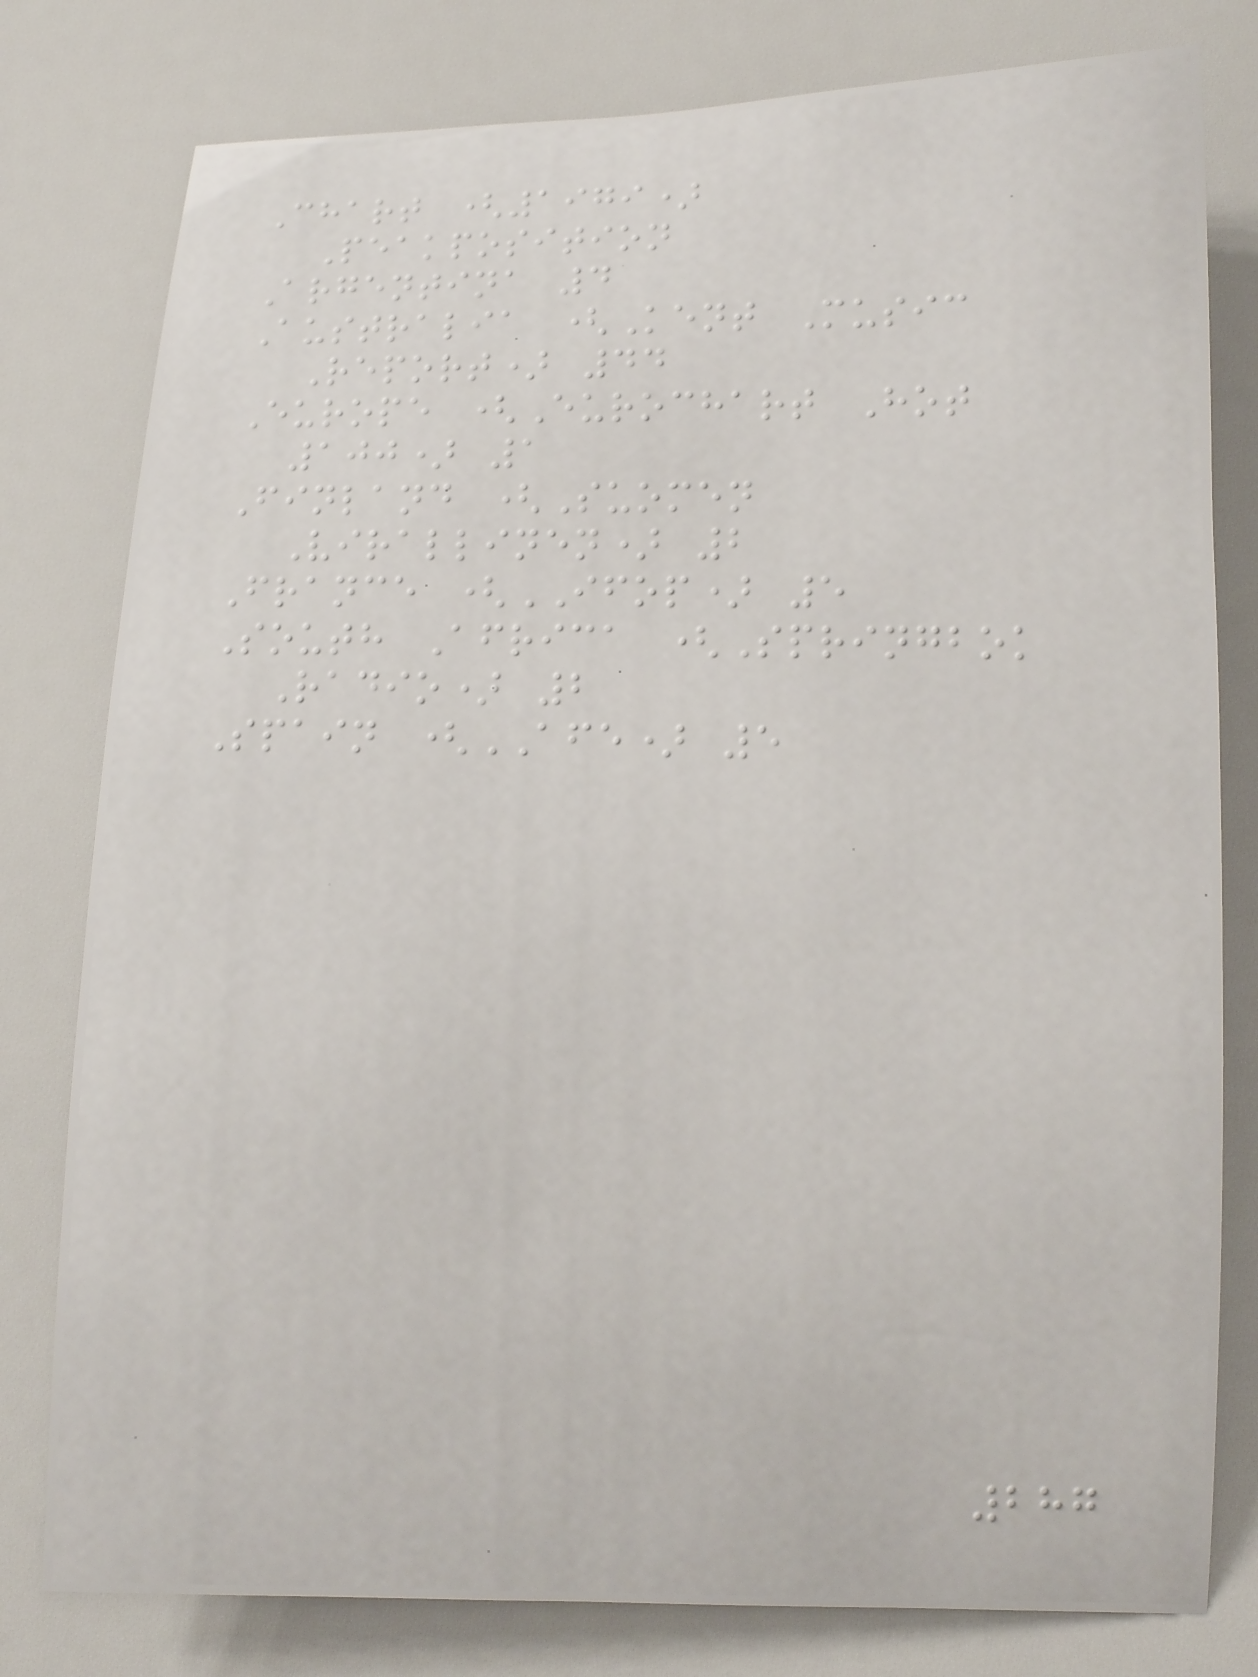Chart (1979)
Peakposition
Argentina 4
Australia (Kent Music
Report) 44
Europe (Eurochart Hot
100) 1
Finland (Suomen
Virallinen) 2
France (IFOP) 5
South Africa (Springbok
Radio) 2
Spain (AFE) 5
287
